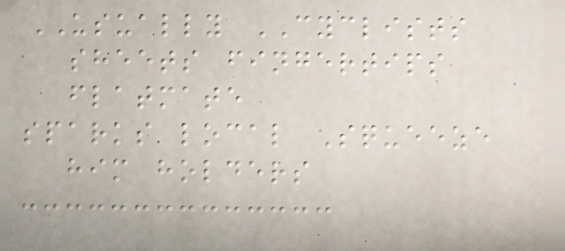USUALLY CYCLISTS
sheets fingertips
flatmate
sparks local Squeeze
him holders
